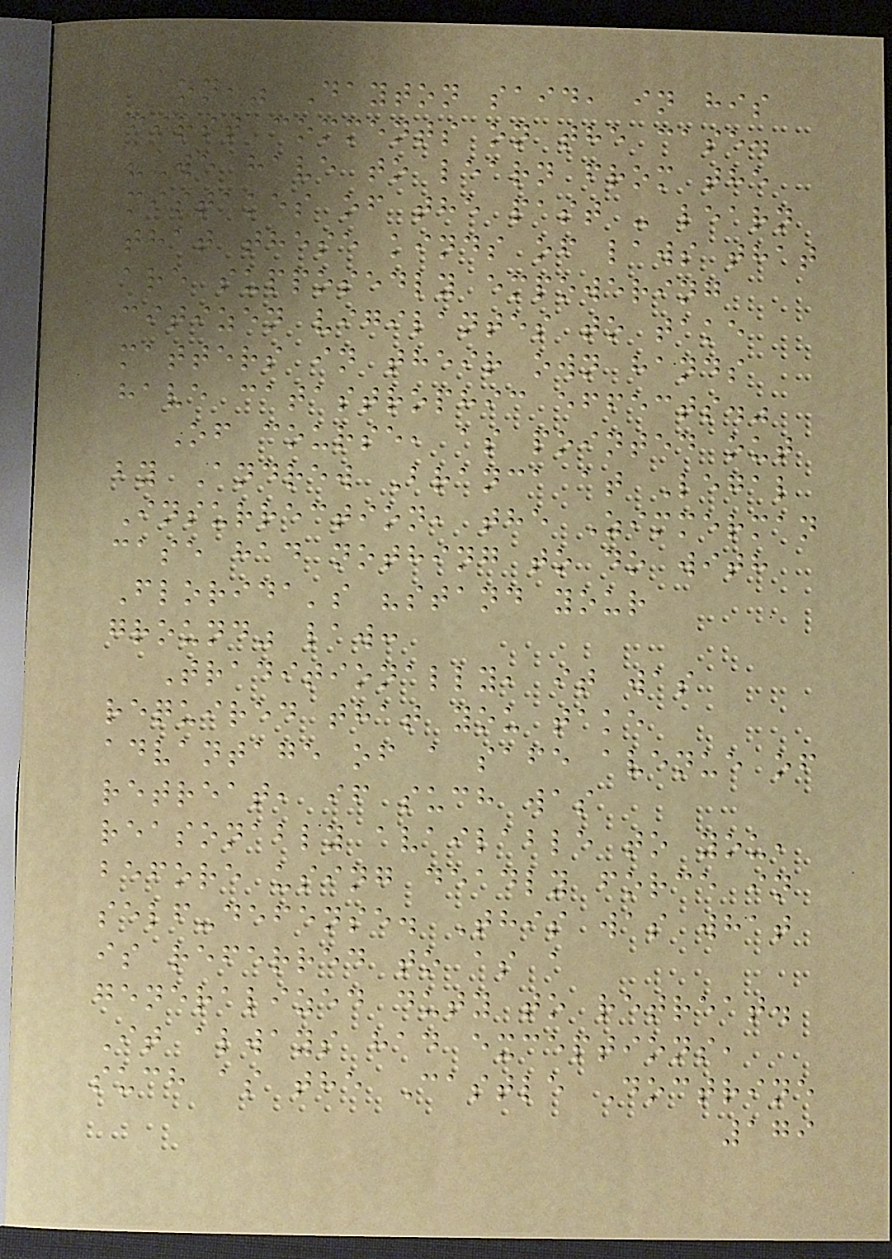on," Dayton said, in his
first comments on the case.
"We have to learn from the
mistakes of the past - learn
that these kinds of laws that
are supposedly empowering
citizen vigilantes to take
matters in their own hands
have catastrophic effects."
Of course, as pointed out
by Andrew Branca at Legal
Insurrection, the Zimmerman
case had nothing to do with
Florida's "stand your
ground" law:
Traditionally, it was
required that you take
advantage of a safe avenue of
retreat, if such was
reasonably available to you,
before using deadly force in
self-defense. This was what
is referred to as a
generalized duty to retreat.
It always had exceptions,
such as the Castle Doctrine
179
